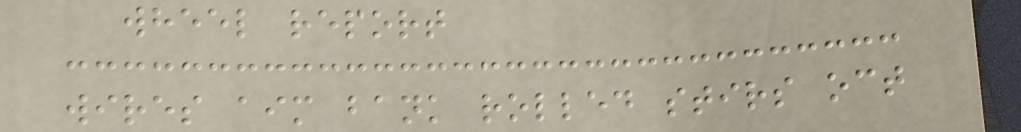wheel report
wires aim bank rolled stirs oct
